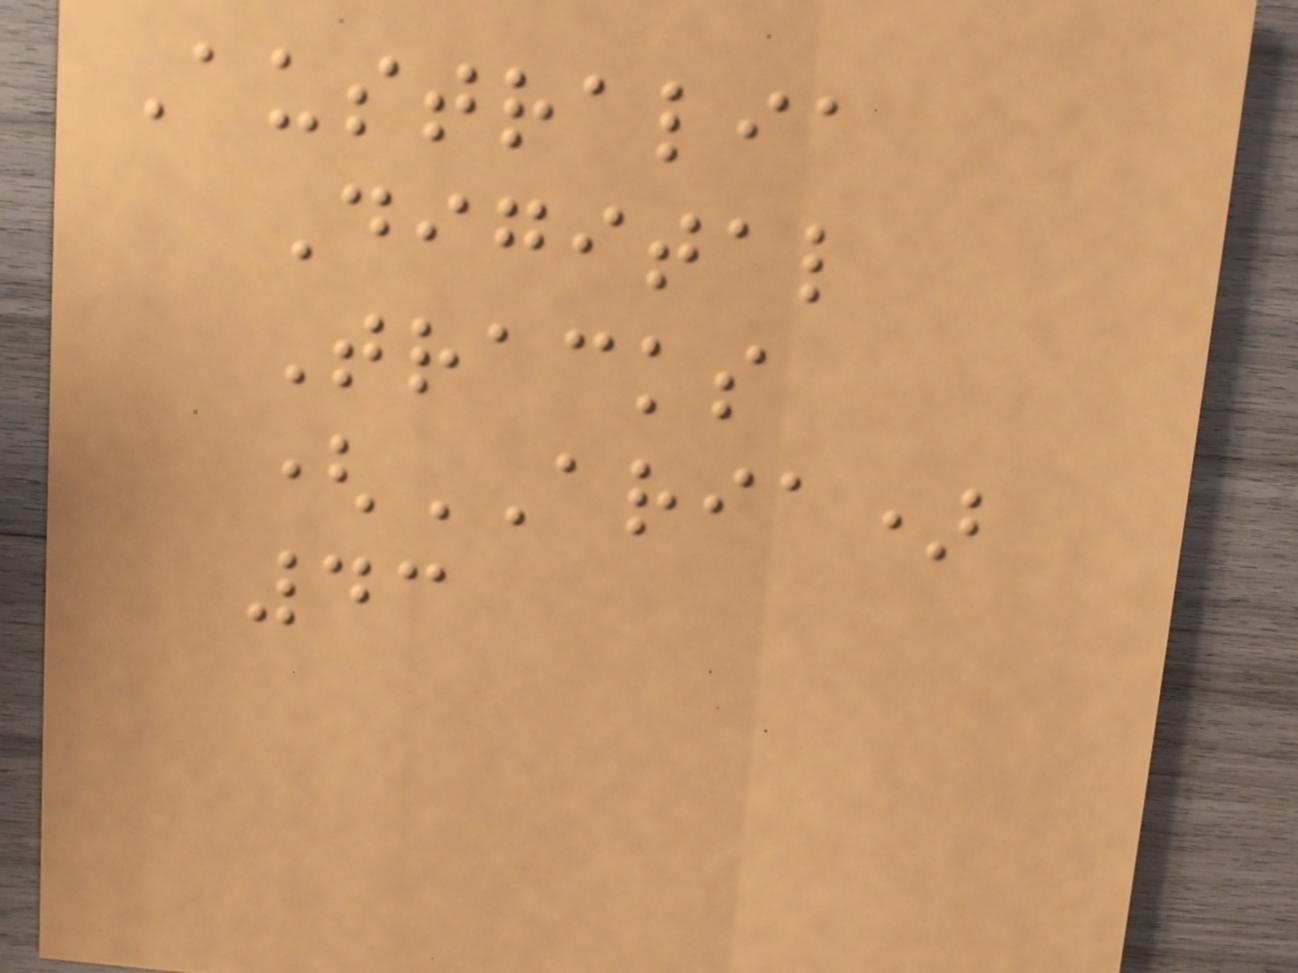Australia
Digital
Tracks
(ARIA)
43
